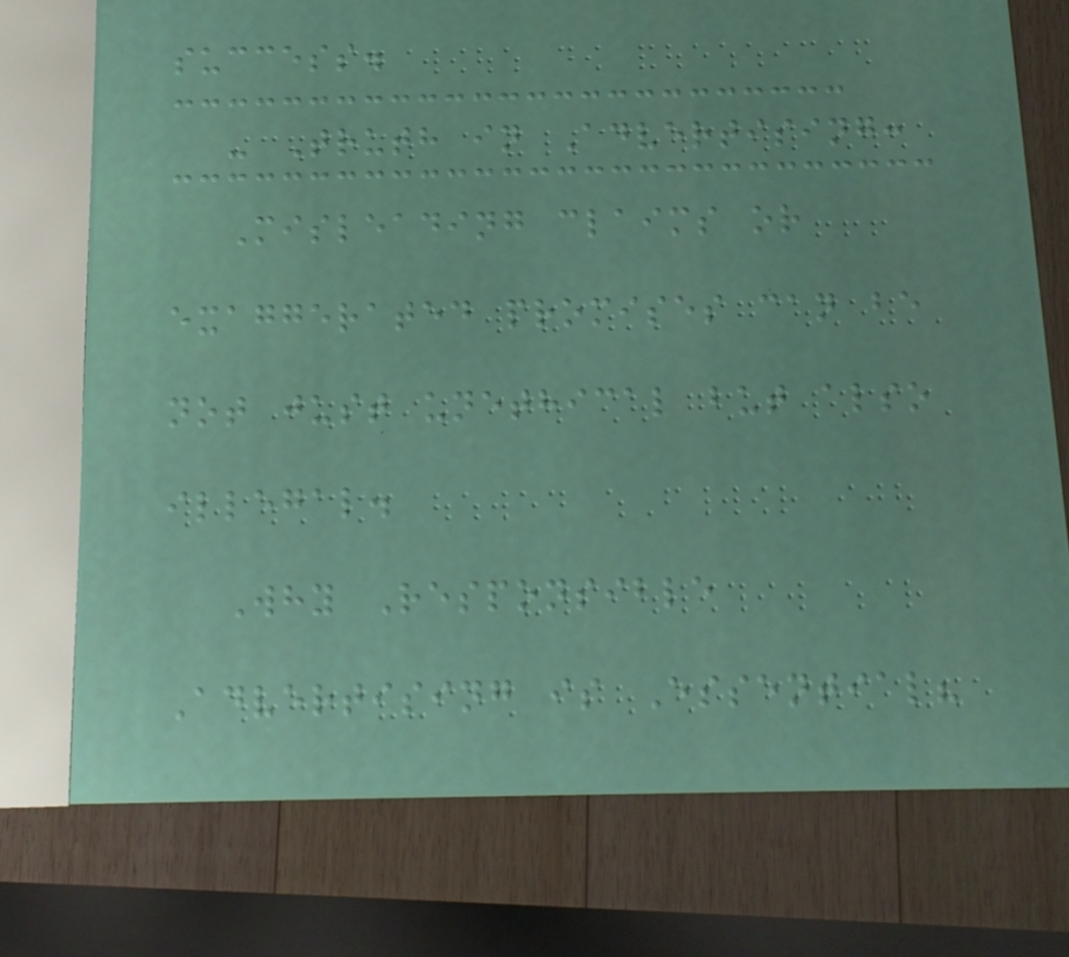success.
- Truth in Advertising:
Misleading claims or
exaggerated promises can be
not just unethical but also
illegal.
Why Responsible
Advertising is Essential?
